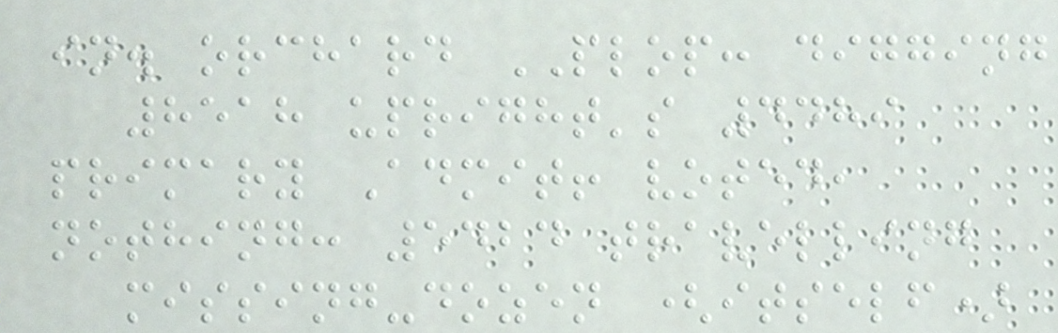in. orchard PLOP: digging
8518 upright's 4489
primary Admit! voted,
nothing: 5424 travelling
missing-dozen (itself)
